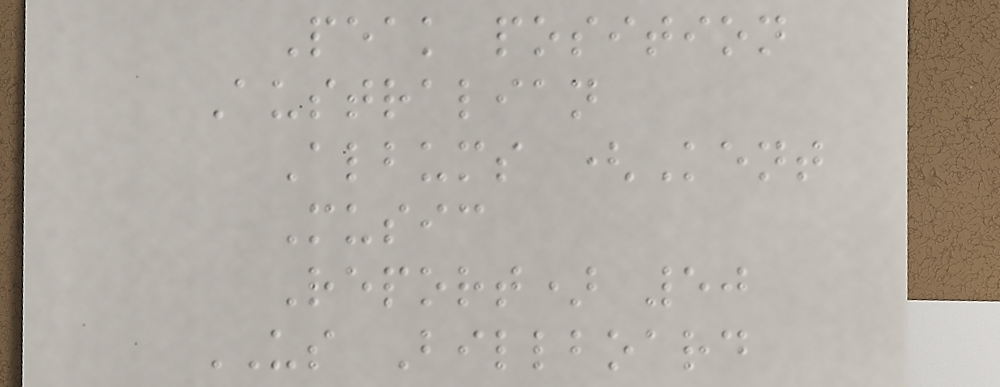Peak position
Australian
Albums (Kent
Music
Report) 50
US Billboard
